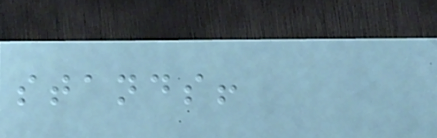stands!
